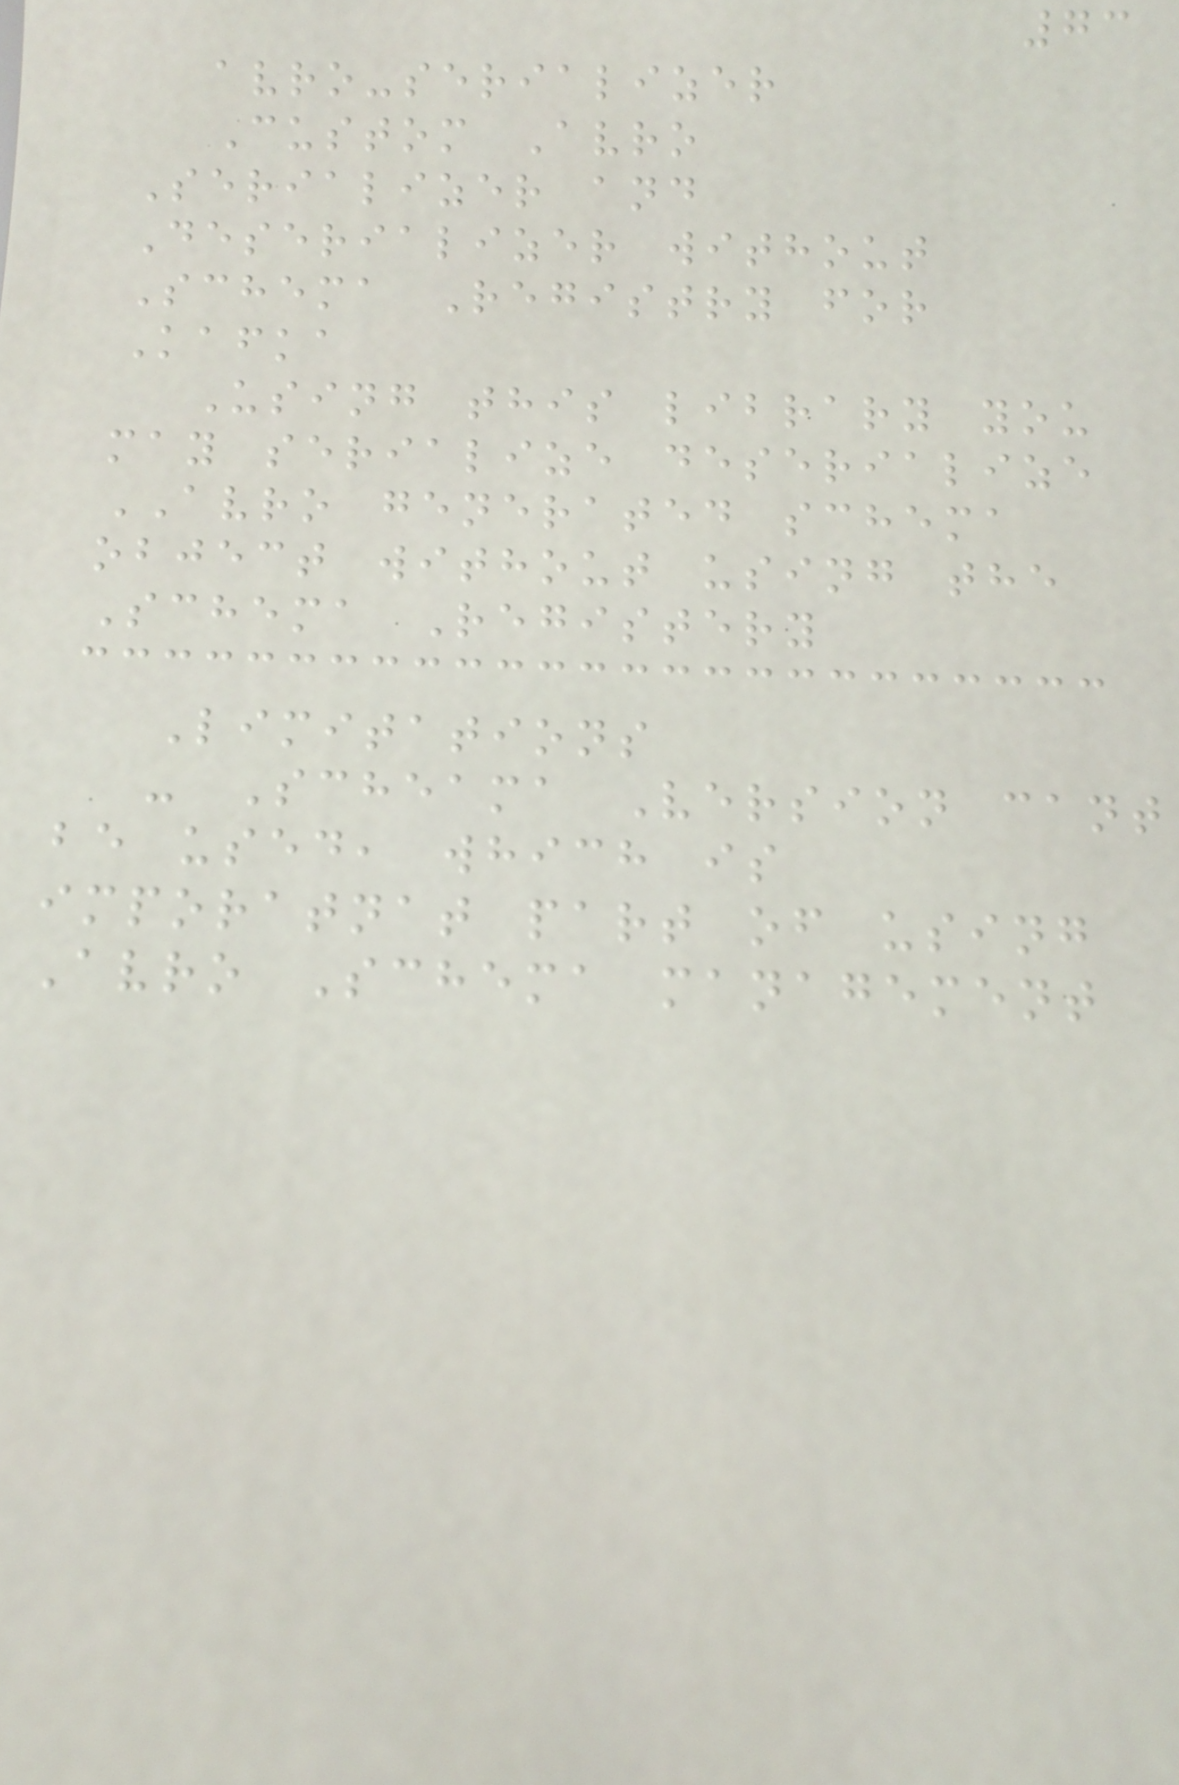73
avro-serializer
Custom Avro
Serializer and
Deserializer without
Schema Registry for
Kafka
Using this library you
may serialize deserialize
AVRO generated schema
object without using the
Schema Registery
Limitations
- Scheama Version cant
be used, which is
imporatnat part of using
Avro Schema management
